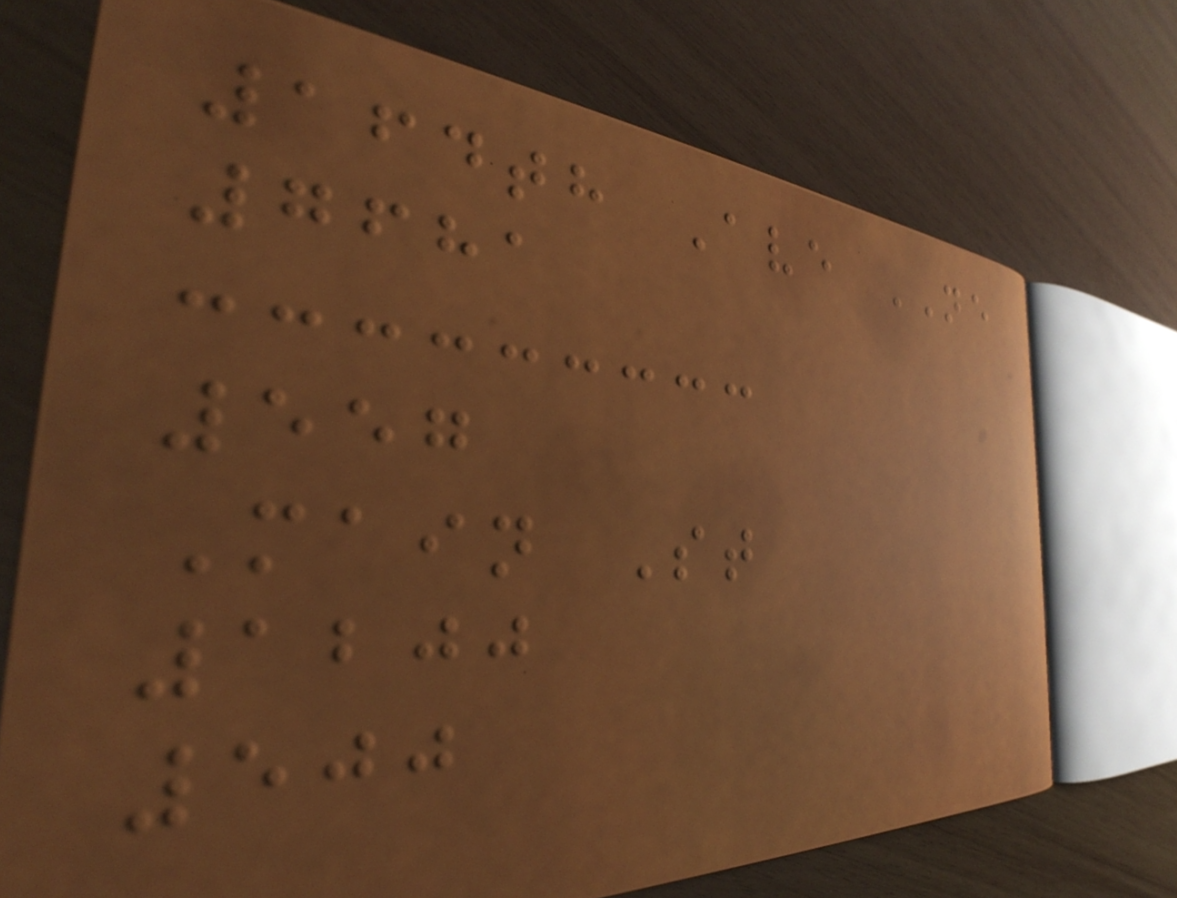164th Ave NE
7681
557
Main St
1200
500
